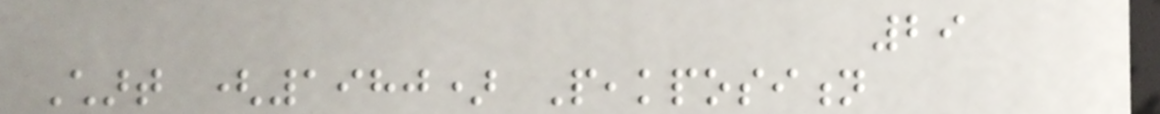29
Chart (1980) Peakposition
